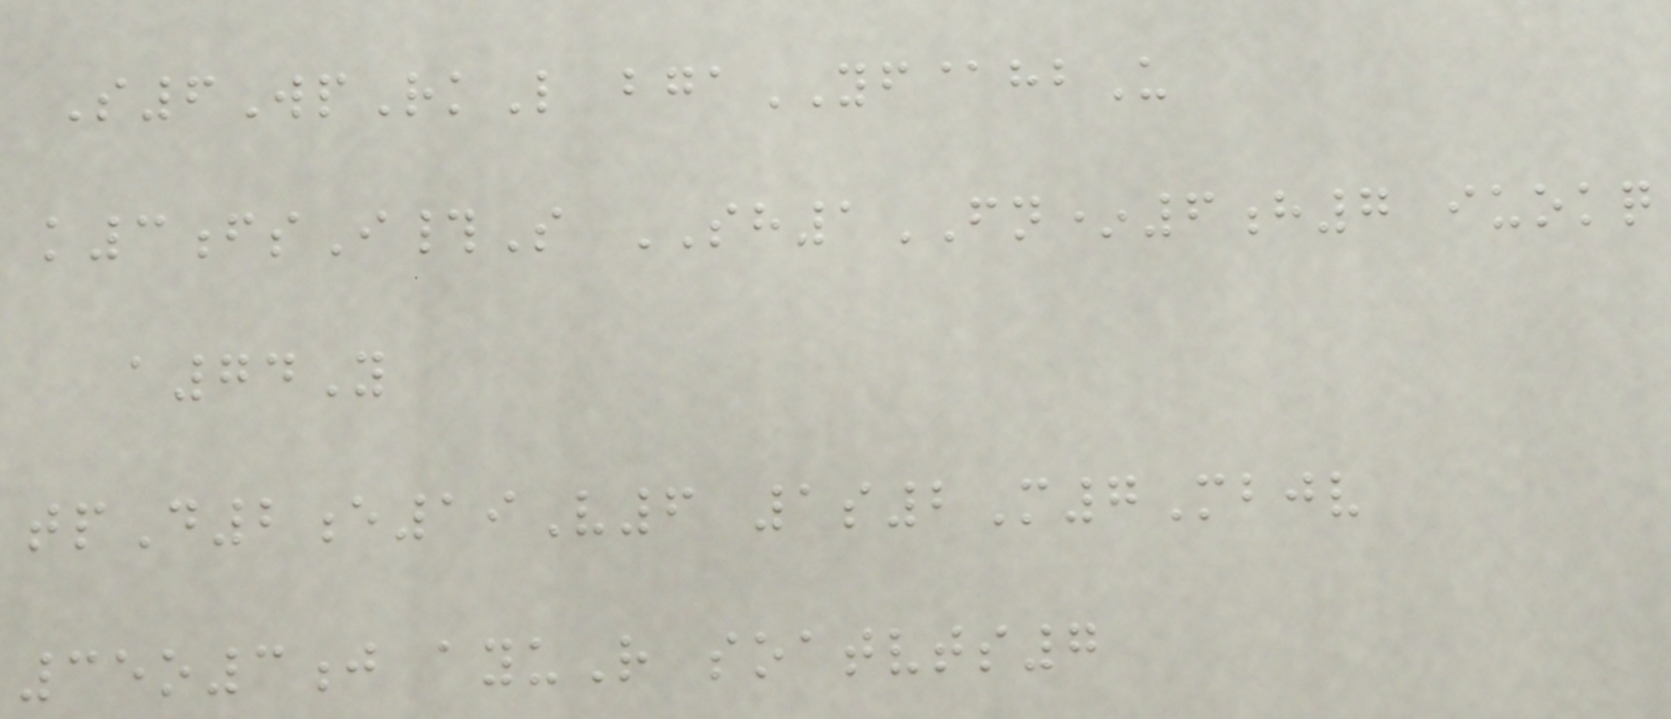S6WpRkL bgaYF@hbU
k3fsI#S SH1FN*6h7 iuokq
a74Y
tpD2e19V6 1s2M7Mbjv
35o3j ayuR soatvts7
